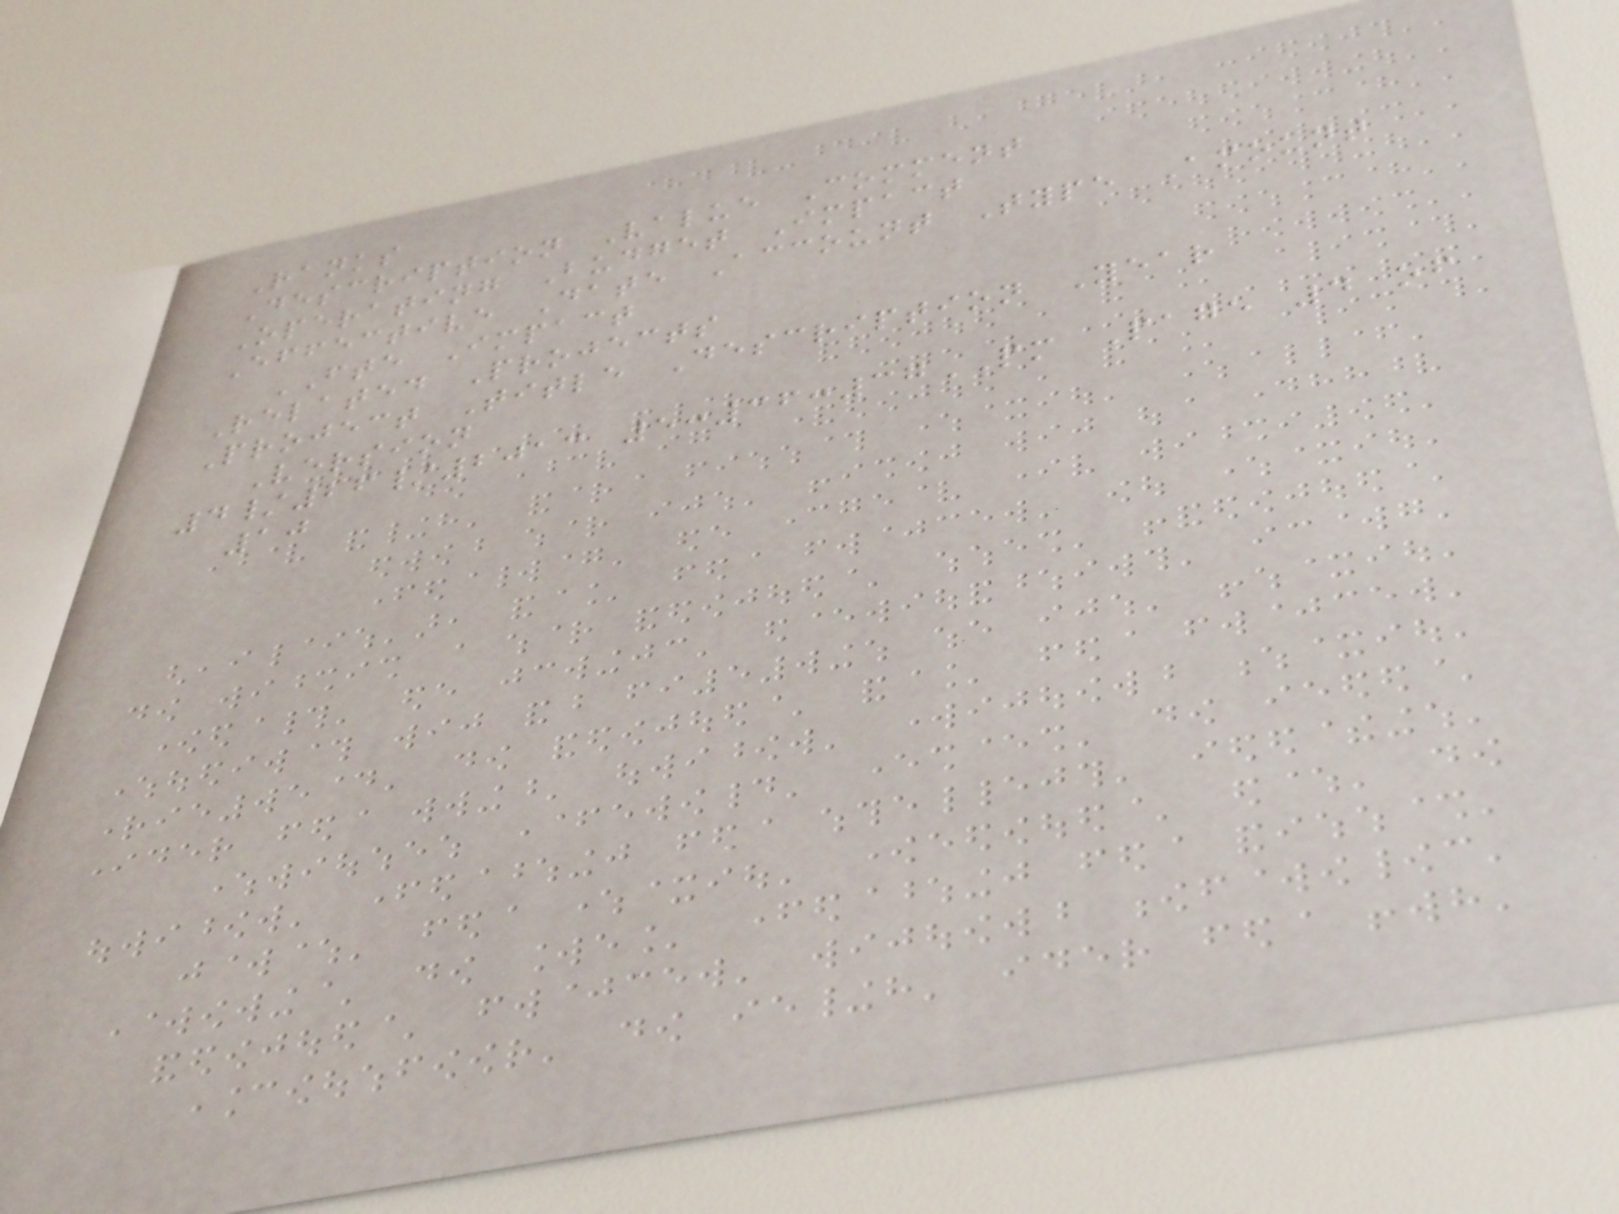Ranks
Description Value Comment
Operating Budget Impact
Effective Date Account Type Amount
FTE Impact
Related Projects
Project Title Description Year
Version
4/26/2013 5:36:37PM Page 4 of
10
